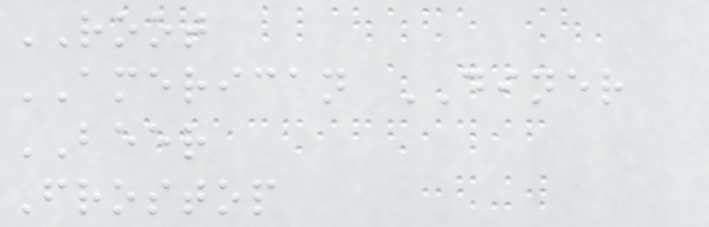ROOT
AMERICAN DINER
BEER
Frostop
